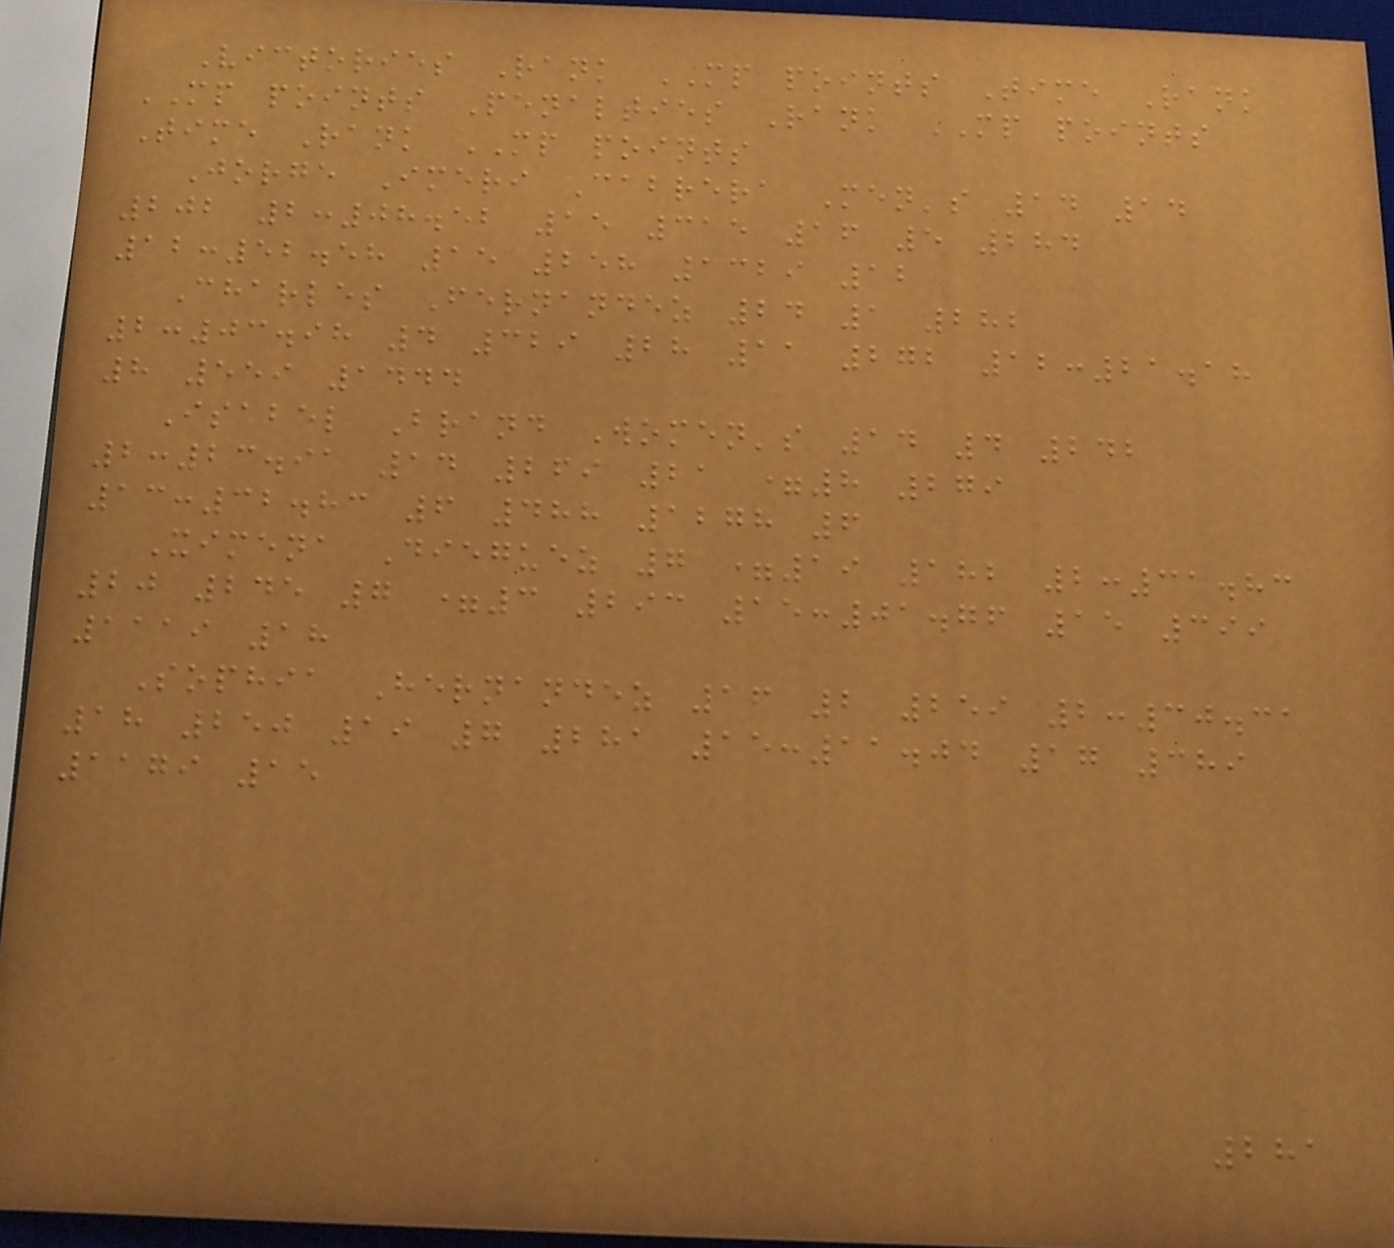Victories Rank MP points Time Rank
MP points Penalties Rank MP points
Time Rank MP points
Jorge Imeri Cabrera Men's 14 14
202 2:08.52 15 315 16 5 284
12:52.58 15 258 1329 12
Charles Fernandez 24 1 282
2:03.98 4 329 28 11 272 12:21.18
8 559 1444
Isabel Brand Women's 14 4 242
2:23.91 14 269 21 =8 279
13:32.83 6 488 1278 6
Ximena Dieguez 7 =19 182 2:31.83
20 245 7 =3 293 15:01.76 15 399
1119 18
Sophia Hernandez 16 2 259 2:30.31
18 250 19 7 281 15:11.04 17 389
1179 15
281
